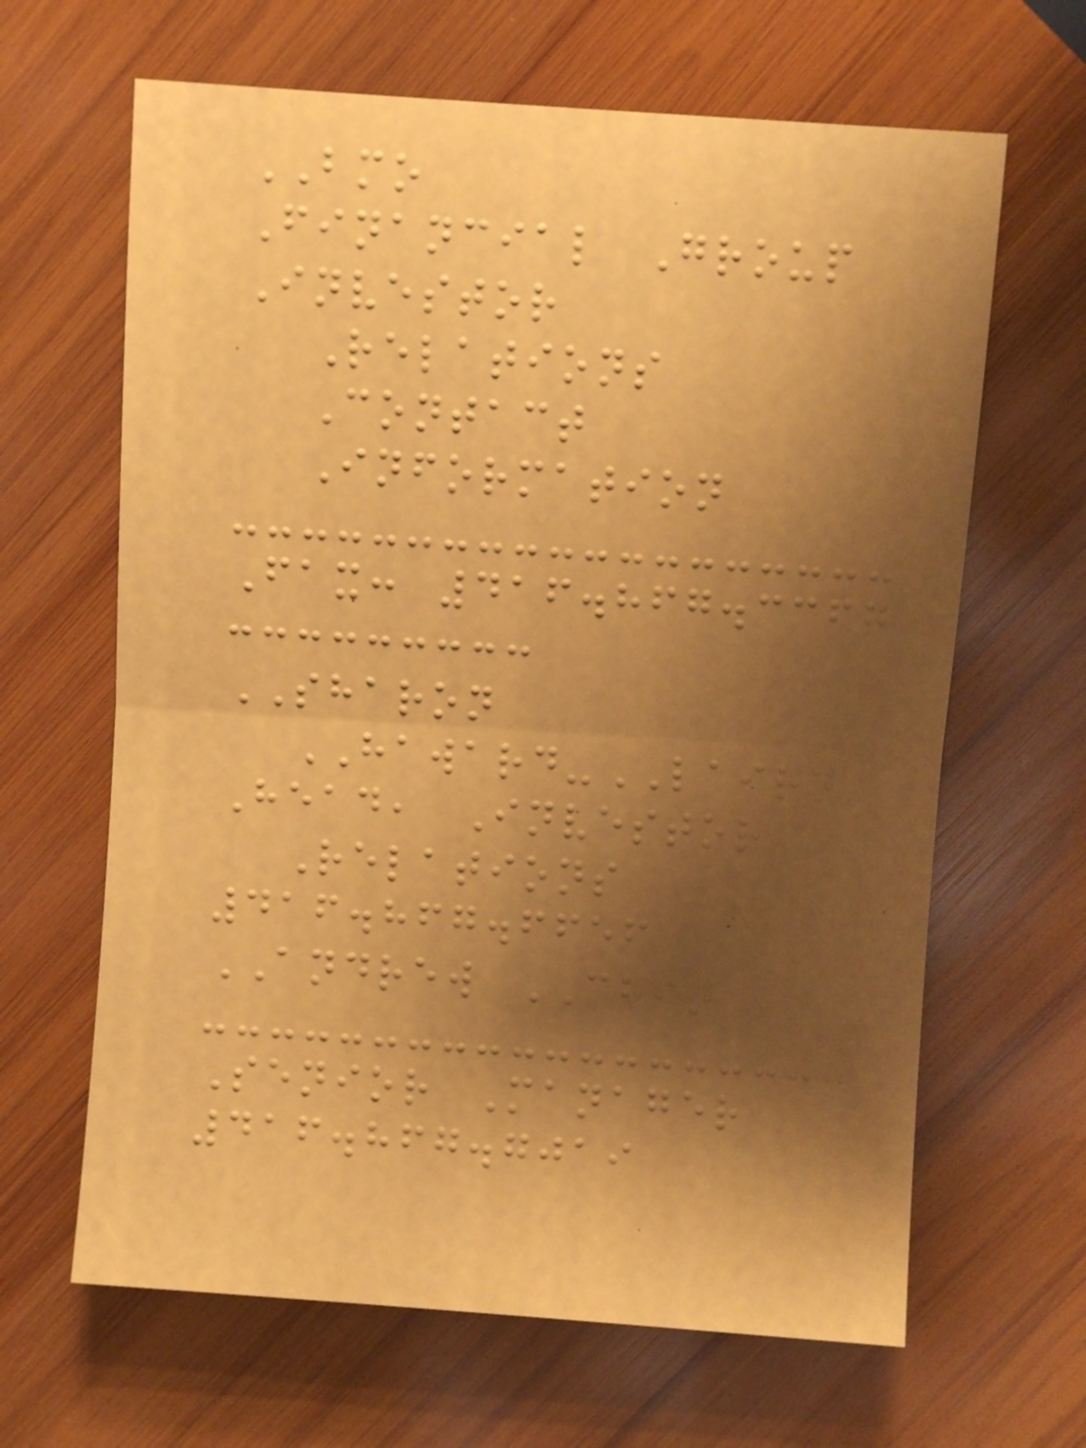BMO
Financial Group
Investor
Relations
Contact
Information
Fax: 416.867.3367
SHARON
HAWARD-LAIRD
Head, Investor
Relations
416.867.6656
ANDREW CHIN
Senior Manager
416.867.7019
